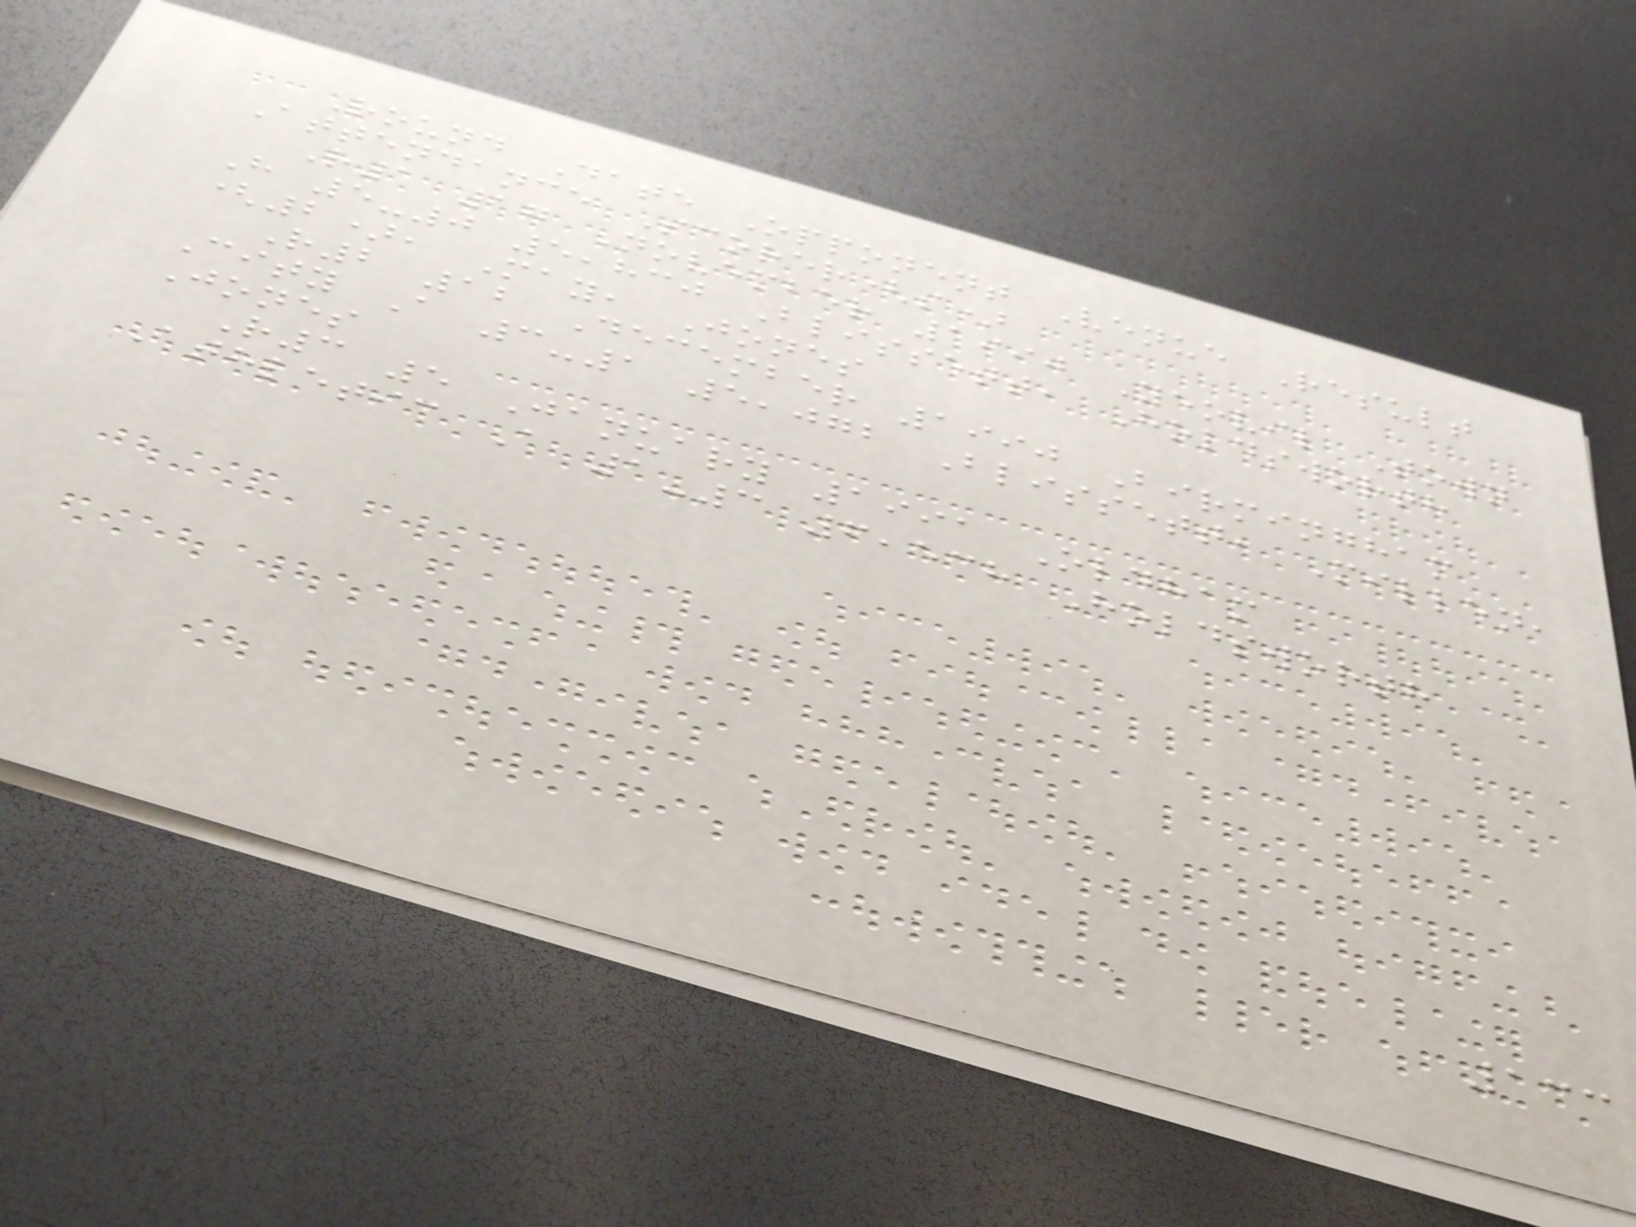Round Date Opponent Venue Result
Attendance Scorer(s)
R1 17 November 1990 Yeovil Town
H 5-0 5,830 Blissett, Holdsworth
(2), May, Jones
R2 12 December 1990 Birmingham
City A 3-1 5,072 Blissett, Millen,
Jones
R3 5 January 1991 Oldham
Athletic A 1-3 6,538 Holdsworth
133
